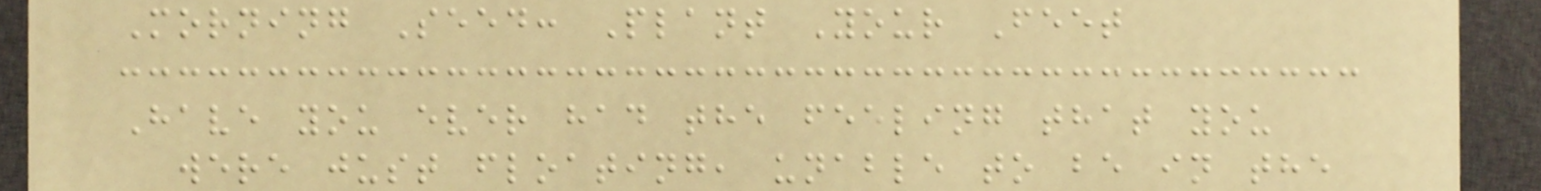Morning Seed: Plant Your Feet
Have you ever had the feeling that you
were just floating, unable to be in the
